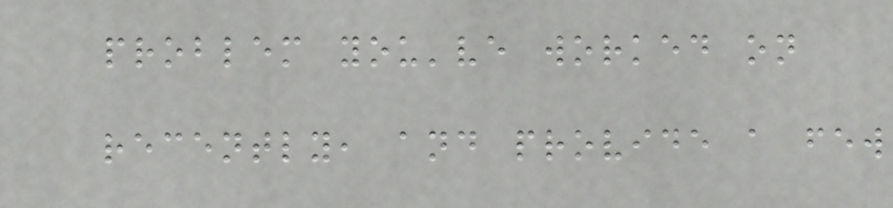problem you've worked on
recently, and provide a few
